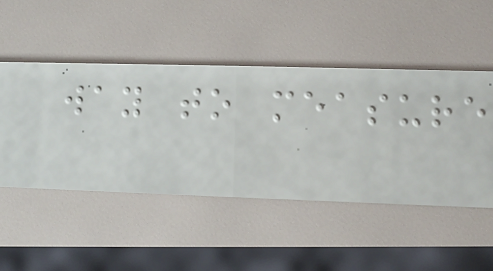way to measure
